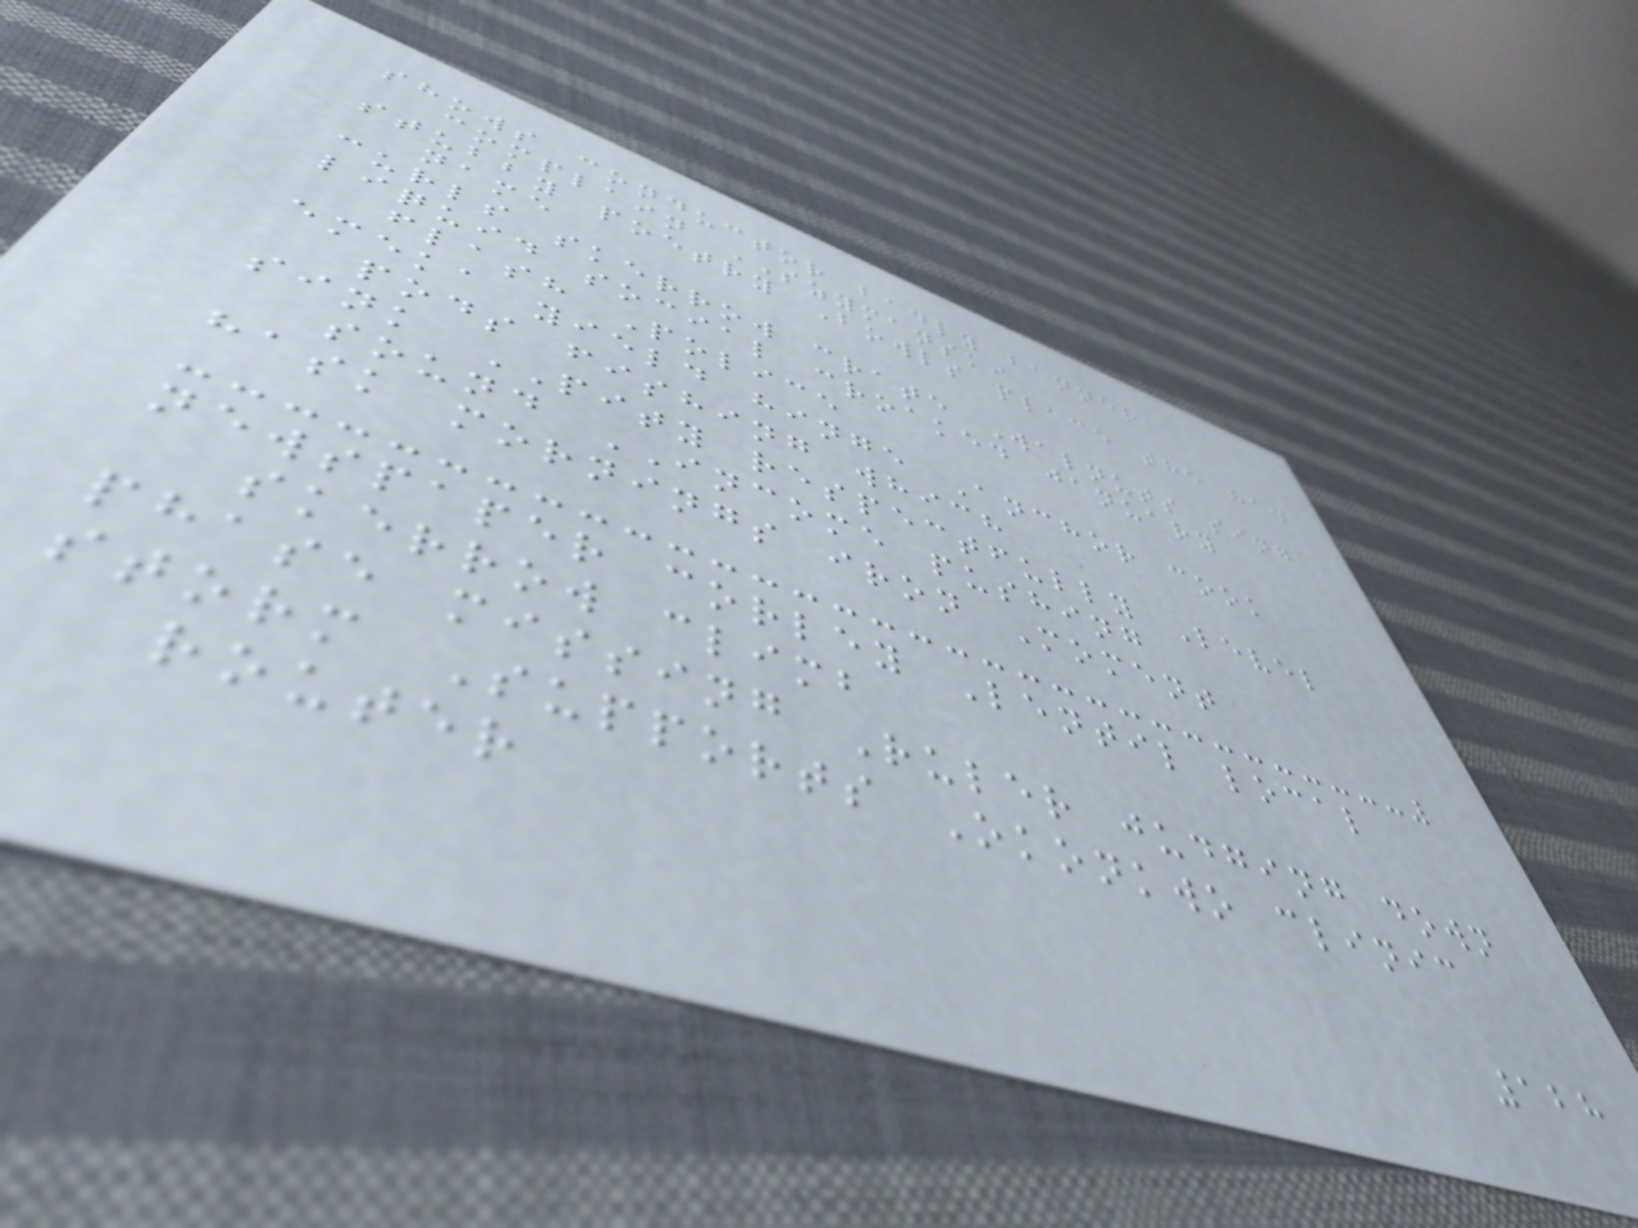shows conductor badly banner
complain SZYMANSKI
stubby poetry Bowls place the had
name
curls skerrow crate Walnuts sing
liquid social croaked january
flash Police
emeka yield hinge Anchor cook
pods fishing which
sink PITY respectfully Level
sound INCOME pushing
hask mornings iron Moment
newspaper corley Lentil local
skerrow climb
phase missing Ruler judging down
storm Supports Okonkwo clinic
router
128
